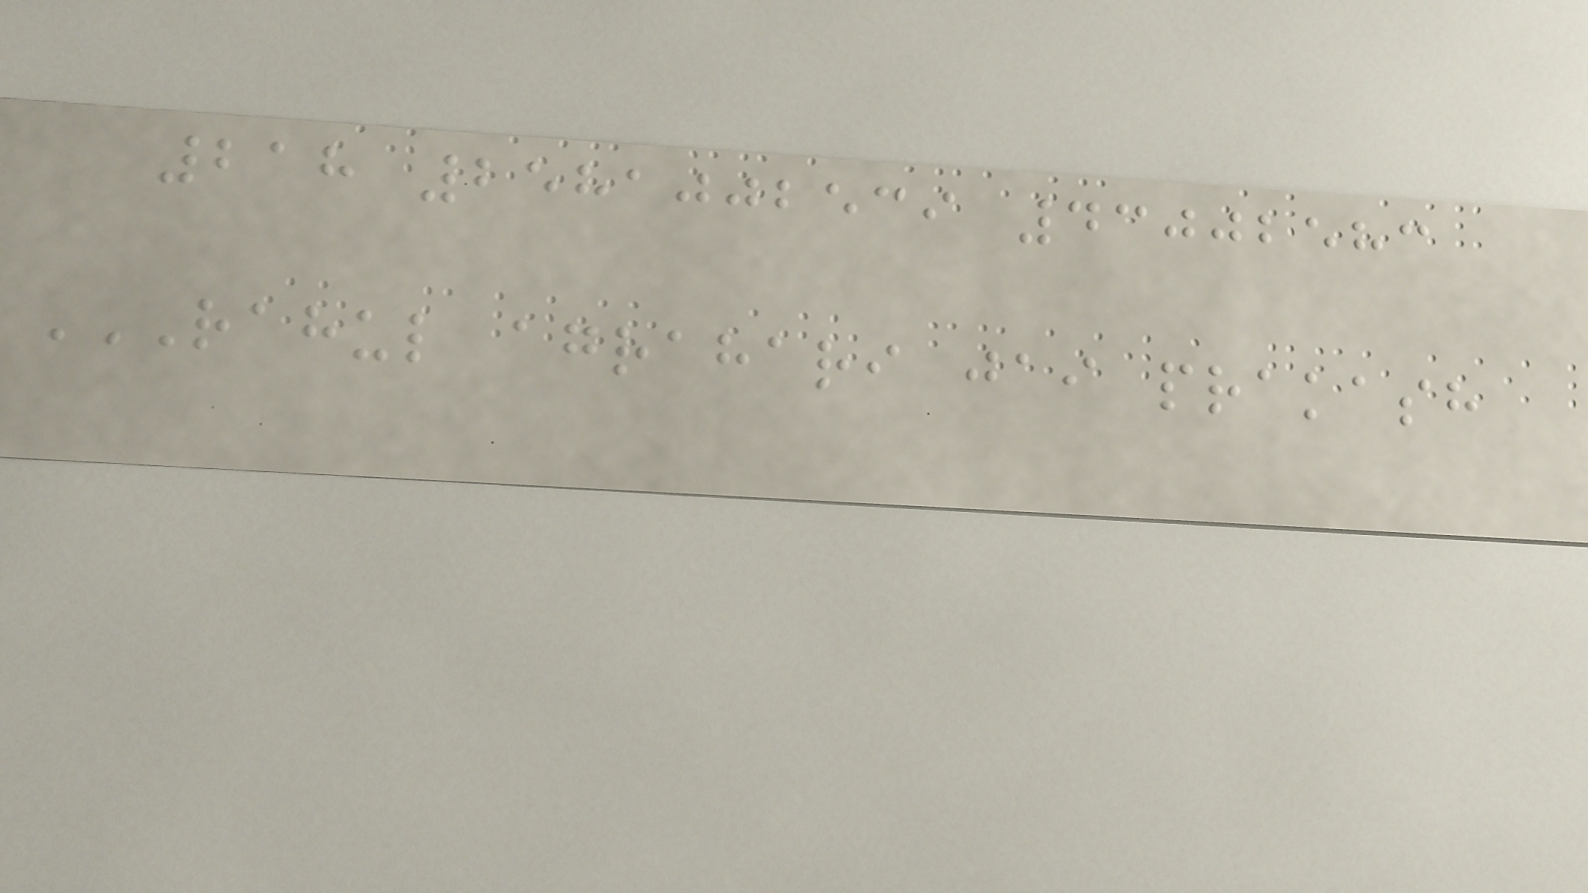218 2581002539 43002583
RAHUL AGRAHARI JAI PRAKASH
